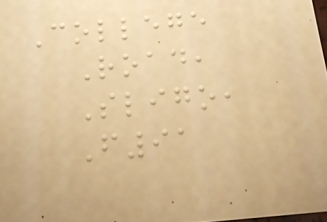College
Road,
Sligo,
F91
